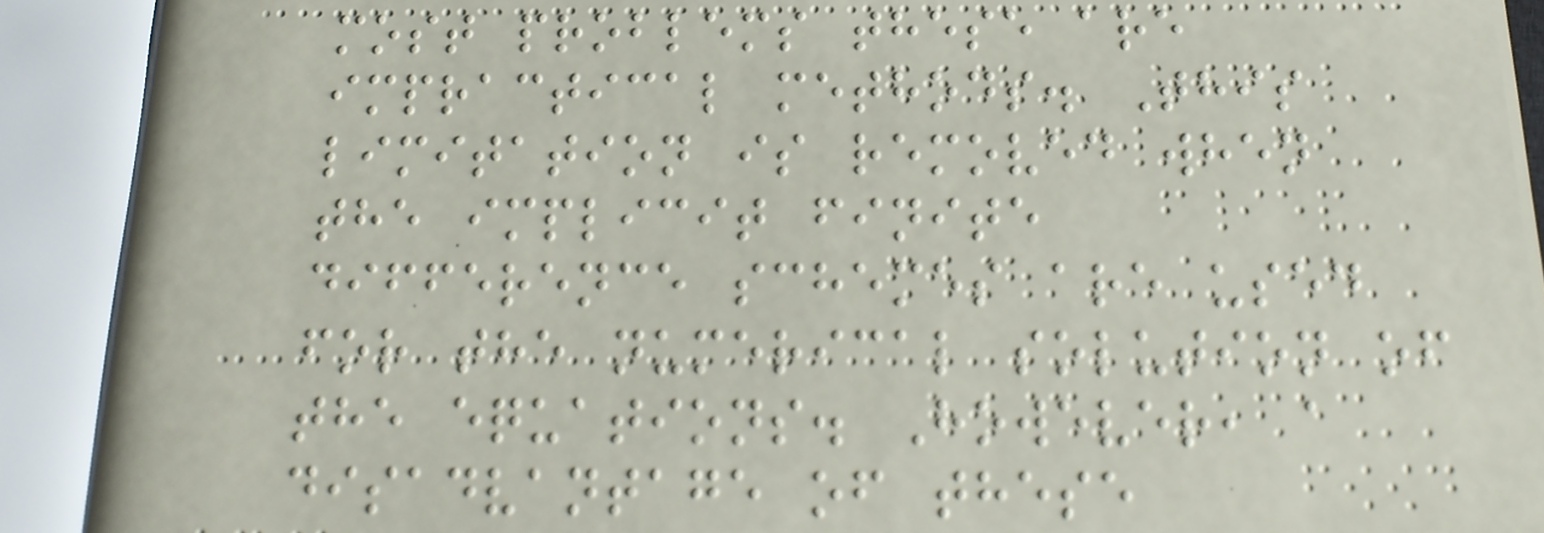most problems these are
impractical methods. This
limitation is removed when
the implicit finite
difference schemes are used
for the numerical solution of
the equations. However, a
disadvantage of these
